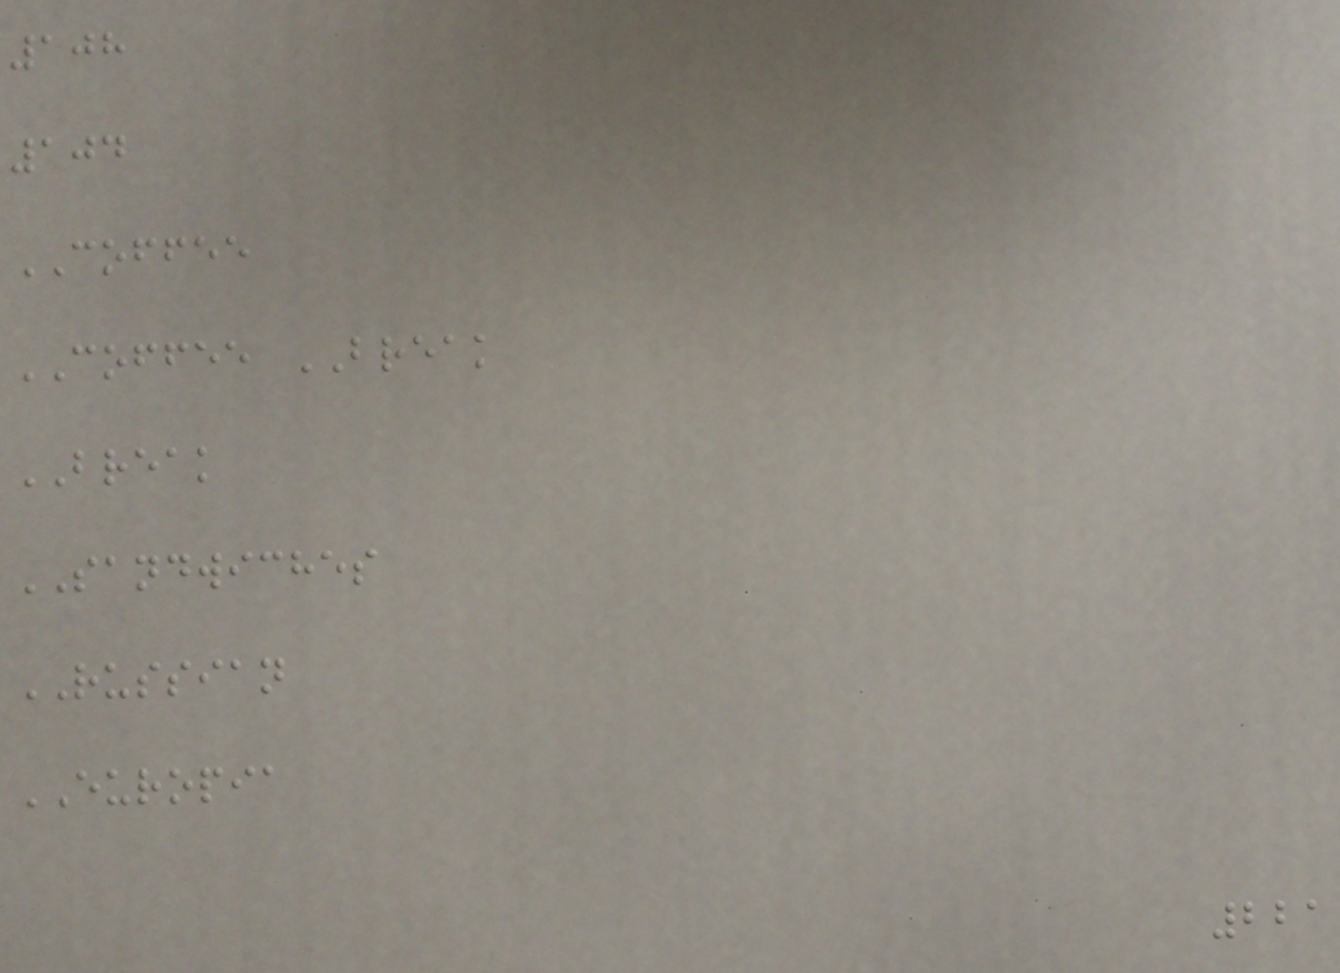108
104
COFFEE
COFFEE BREAK
BREAK
SANDWICHES
RUSSIAN
EUROPIA
221
